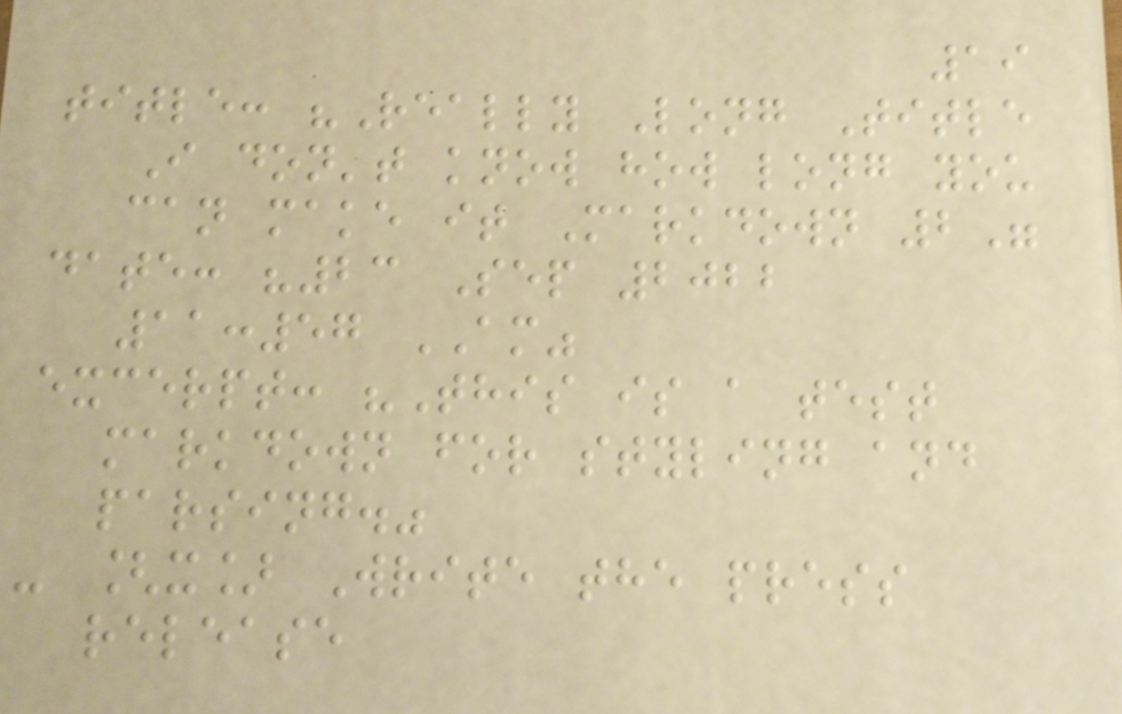19
title: "Really Long Title
I don't know how long you
can make it Markdown 2"
date: "23 Sep 2022
11:57 AM"
excerpt: "This is a test
markdown for styling and
parsing."
- [x] Write the press
release
